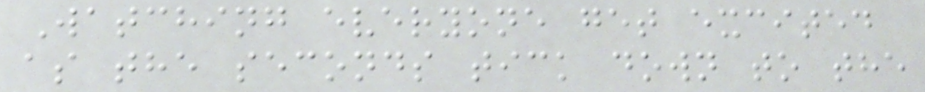Watching everyone get excited
as the seconds tick down to the
